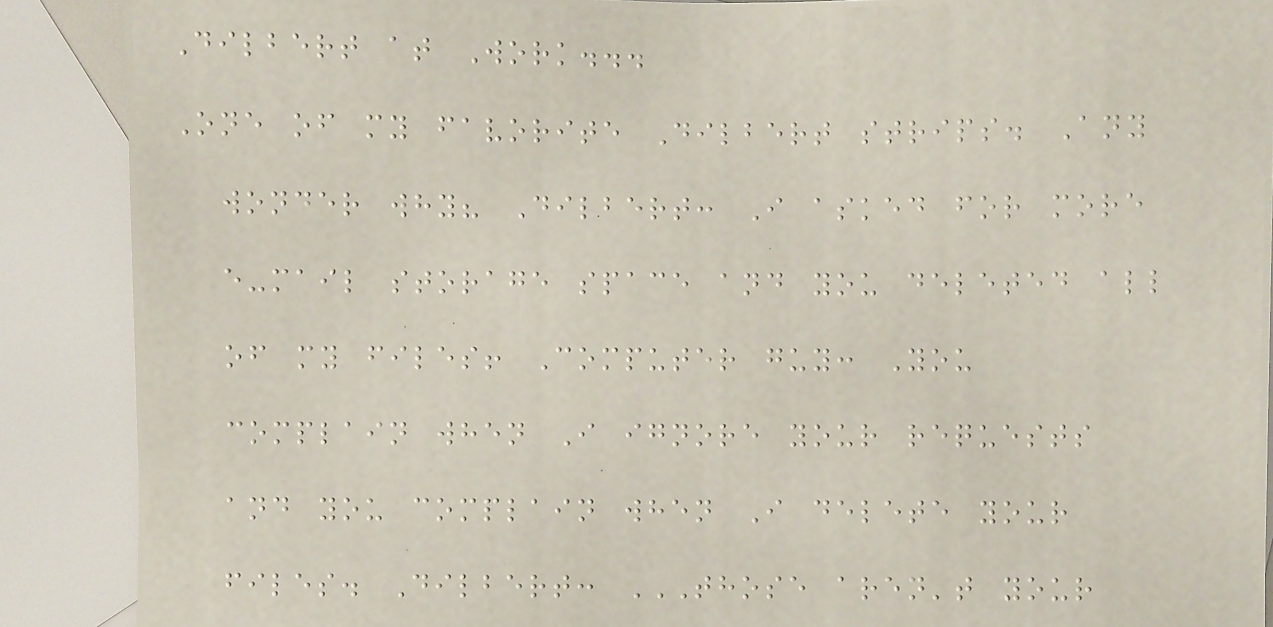Dilbert at Work...
One of my favorite Dilbert strips. Any
wonder why? Dilbert: I asked for more
e-mail storage space and you deleted all
of my files! Computer guy: You
complain when I ignore your requests
and you complain when I delete your
files. Dilbert: THOSE AREN'T YOUR
